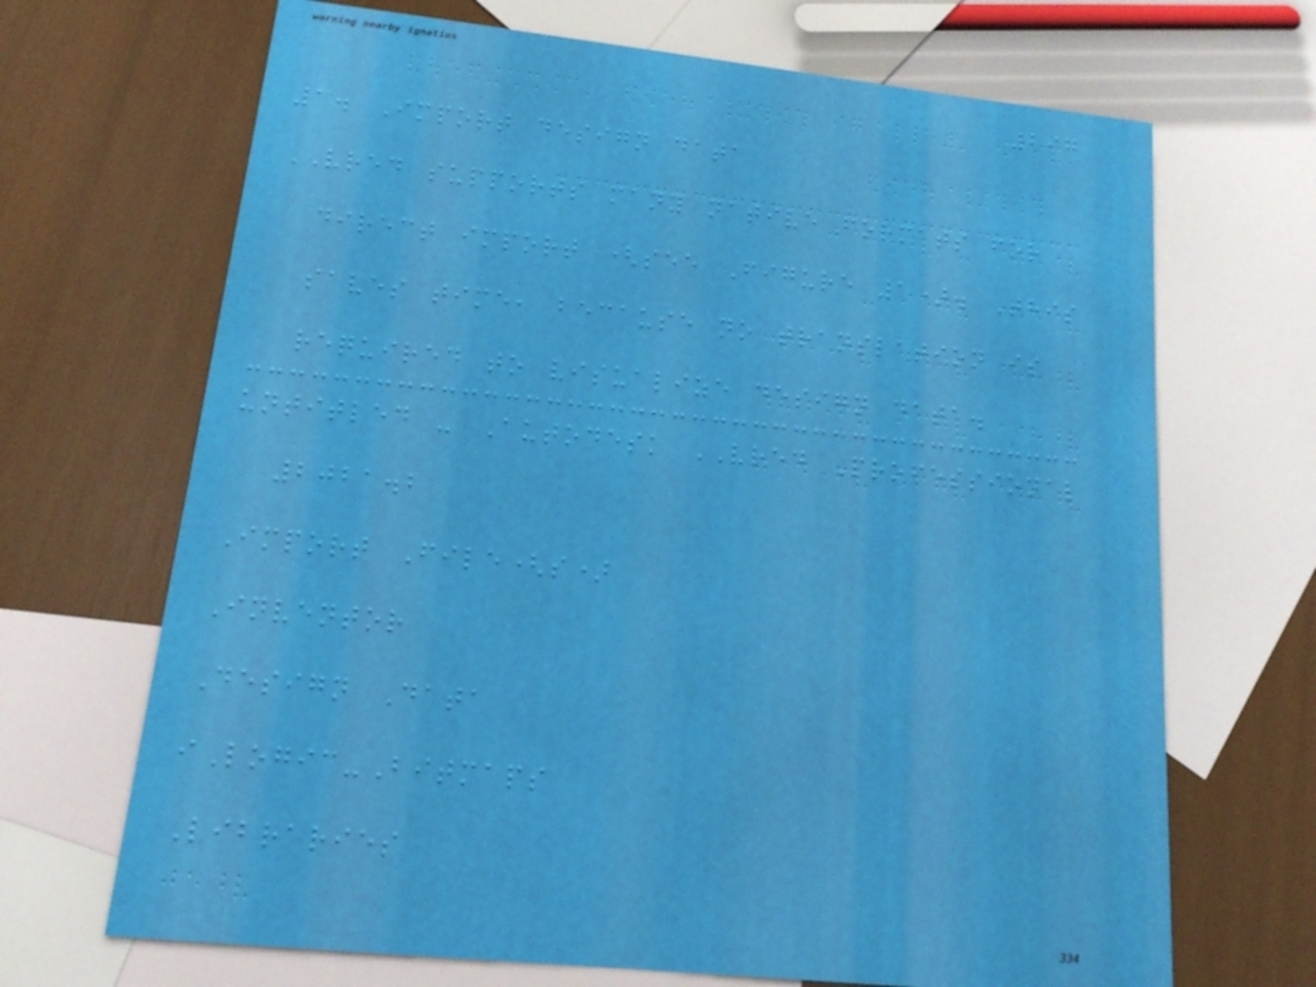297
1. Import design data
VRED supports many native formats for
direct import (see Figure 1). This
saves time, because no translation is
required to visualize design data.
untitled - Autodesk VRED Professional
2021.2
Import File(s)
Inventor
Design Data
iLogic-Bitmaps
Libraries
